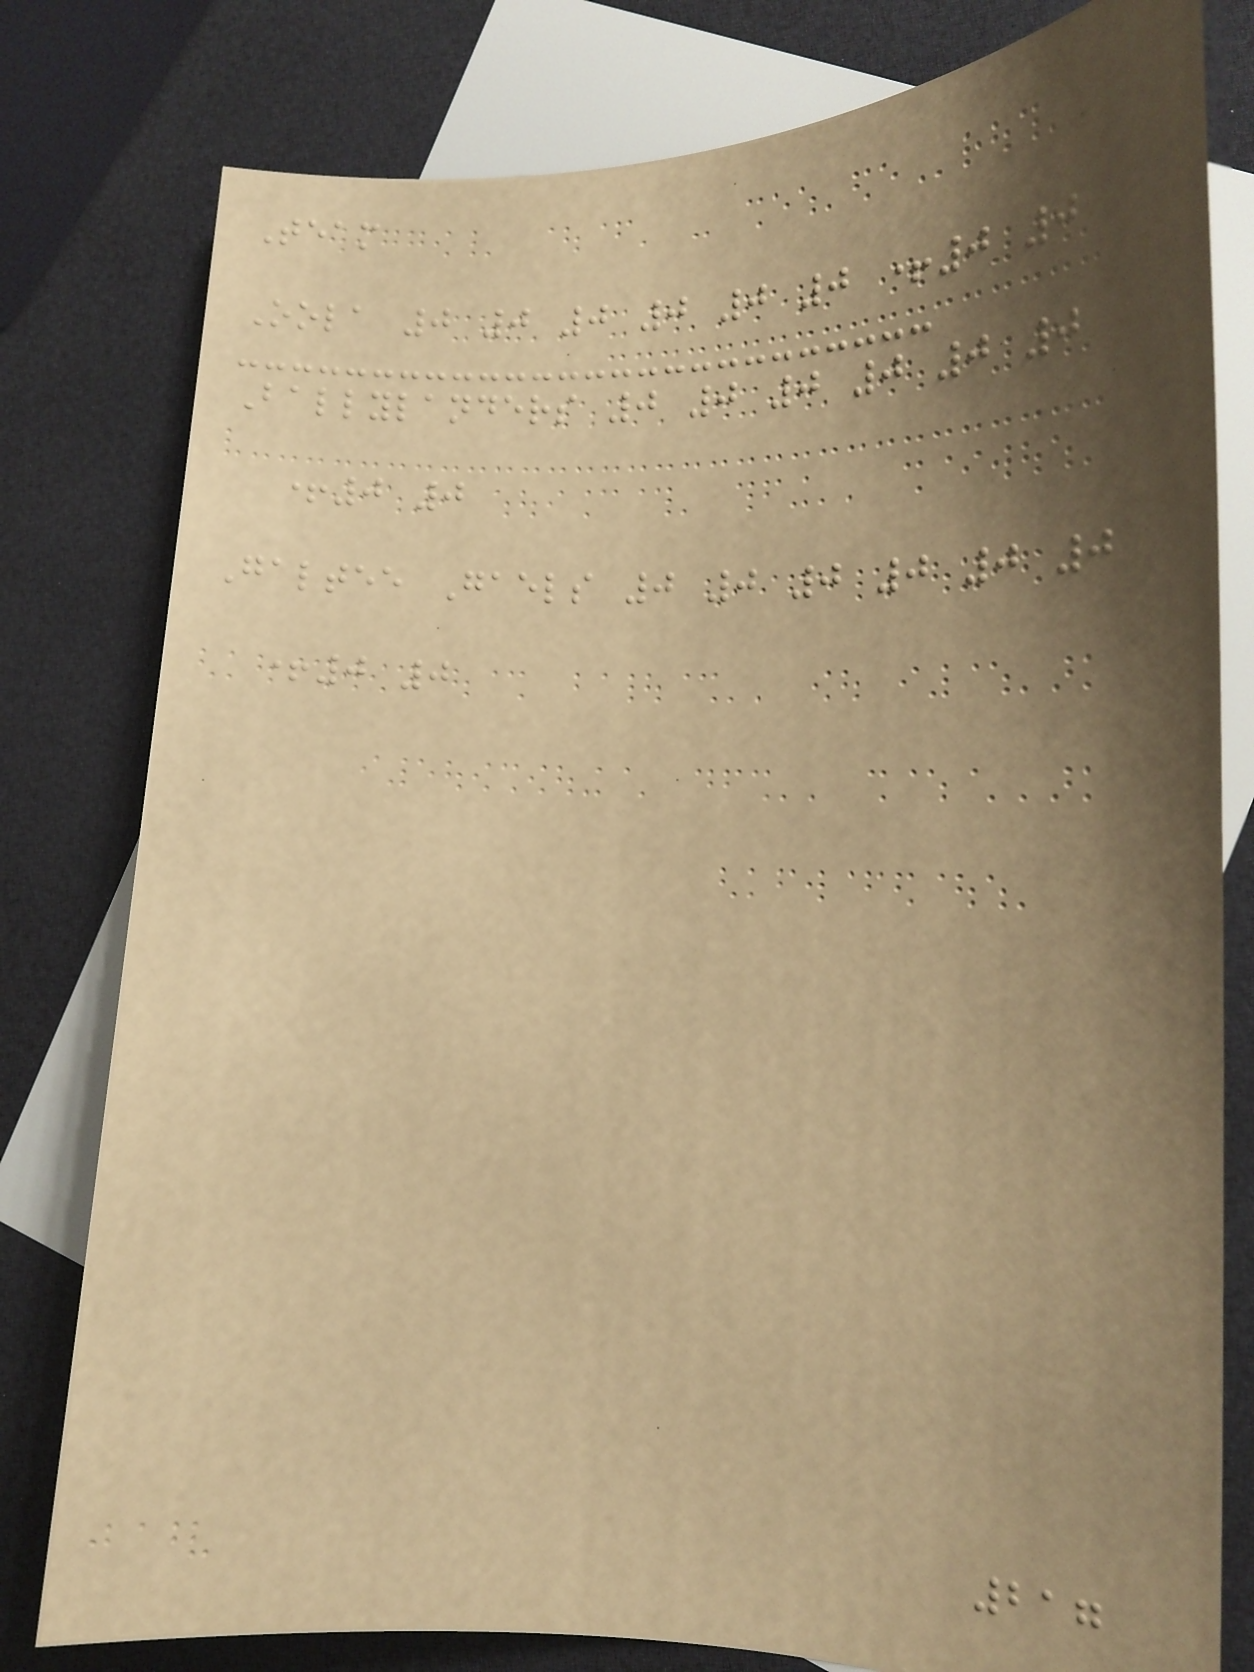Team
Oola 0 0 0 0 0 0 +0 0
Ballylanders 0 0 0 0 0 0
+0 0
Galtee Gaels 0 0 0 0 0 0
+0 0
217
